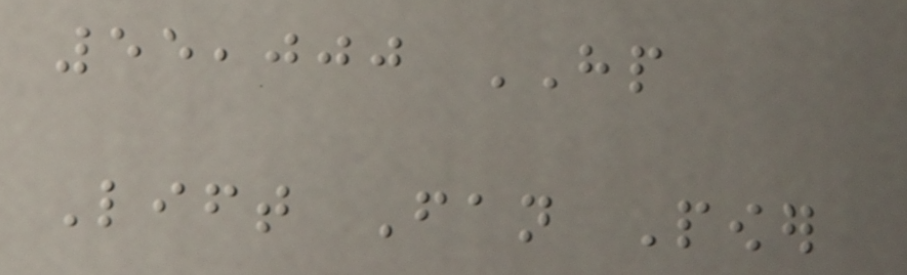55,000 HP
Lift Fan Power
